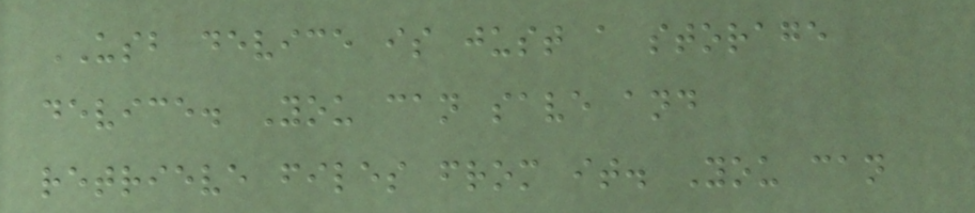USB device is just a storage
device. You can save and
retrieve files from it. You can
